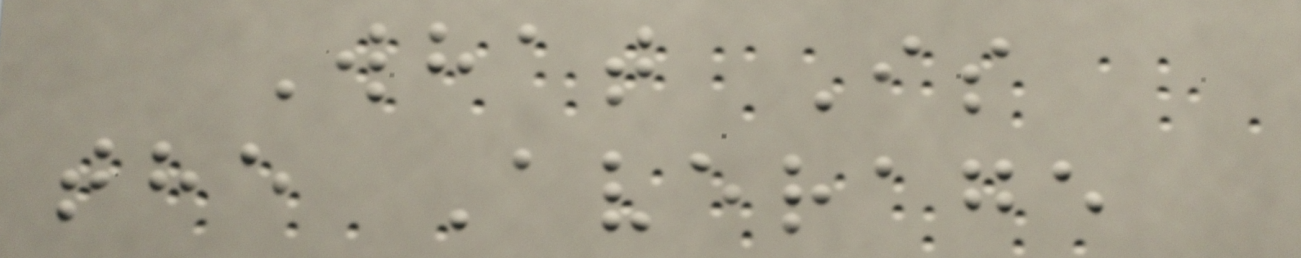What Is
the Average
